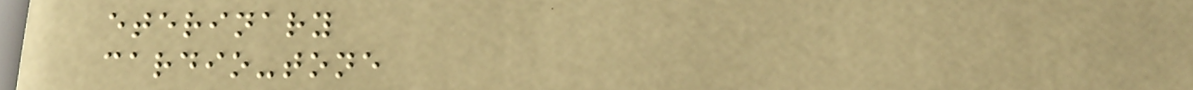eterinary
cardio-tone
